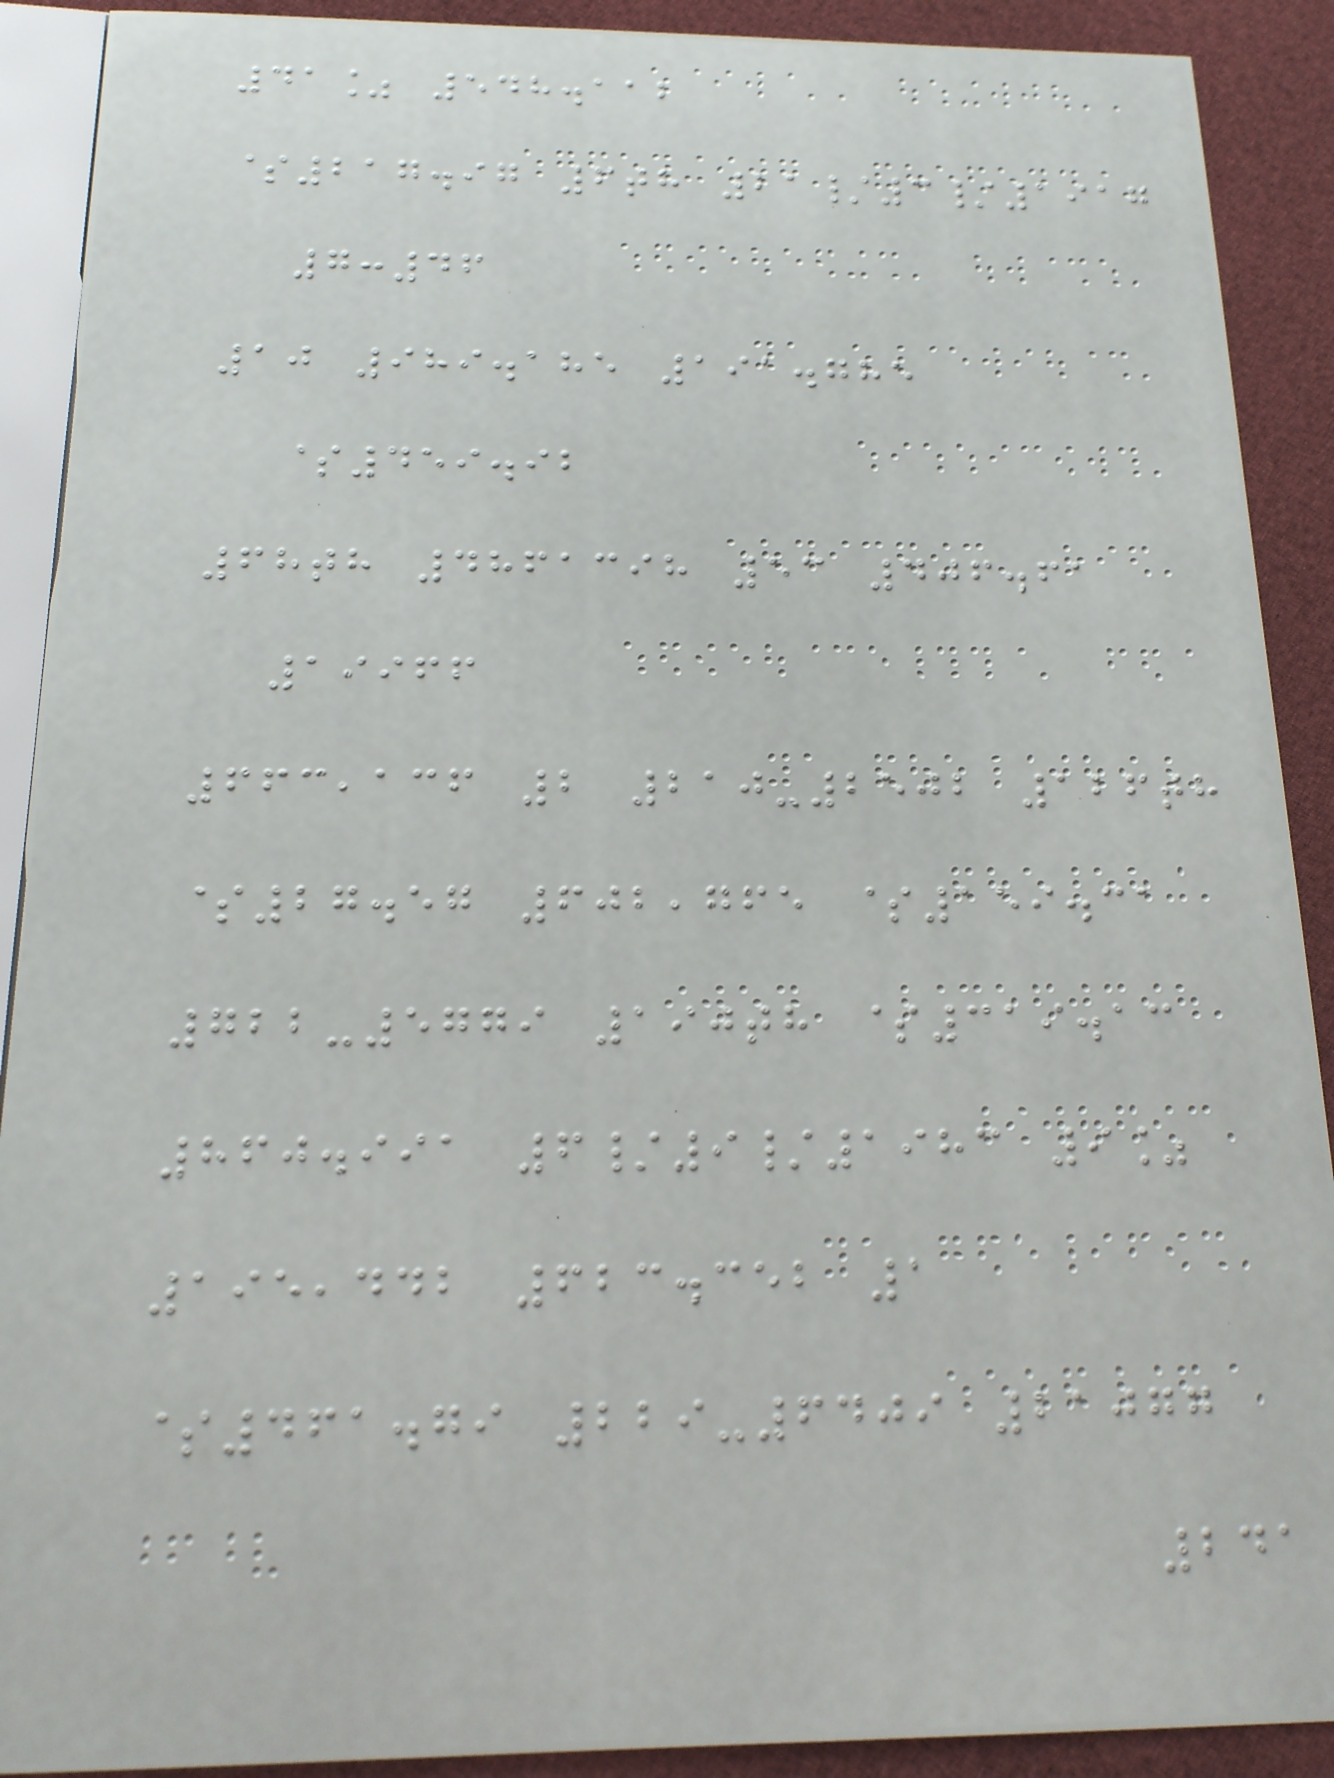41% 548.112
$217.97 6th 21/3/1917
7:46
10 989.185 191.785
$459.92
68th 4861398 53 406.61
19966
663,136 2 210-2502 126th
$27.57 602,765 $159.31
722-5779 190th $319.13
860.991 6/9/1983 9%
195,442 623.352 1
$461.79 229-6409 21077
241
